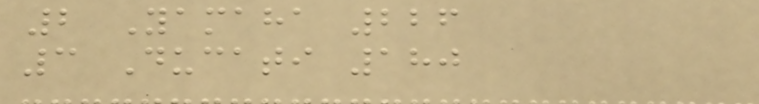2 Yamaha 226
3 Ducati 180
